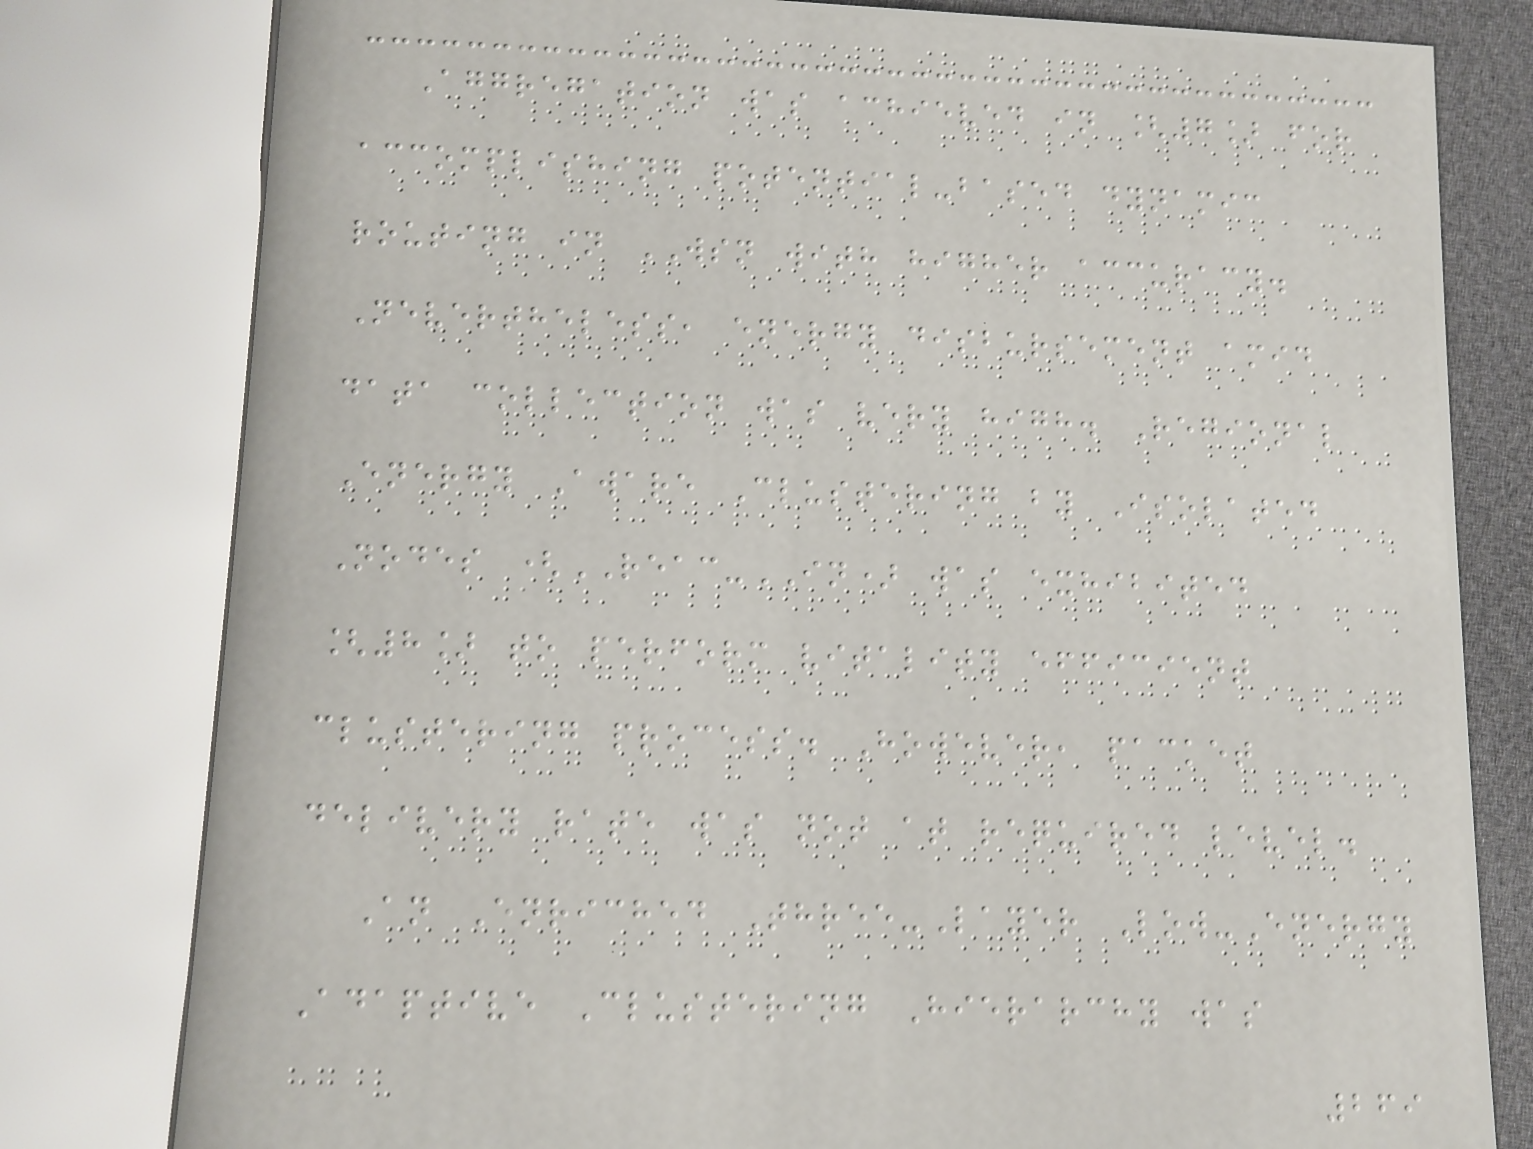Aggregation was achieved in [7] for
accomplishing potential-based dynamic
routing in WSN with higher accuracy.
Nevertheless, energy disbursement amid
data collection was very high. Regional
Energy Aware Clustering by Isolated
Nodes (REAC-IN) was exhibited
[8] to perform vitality efficient
clustering process. However, packet
delivery rate was not at required level.
An Enriched Three-Layer Low-Energy
Adaptive Clustering Hierarchy was
269
